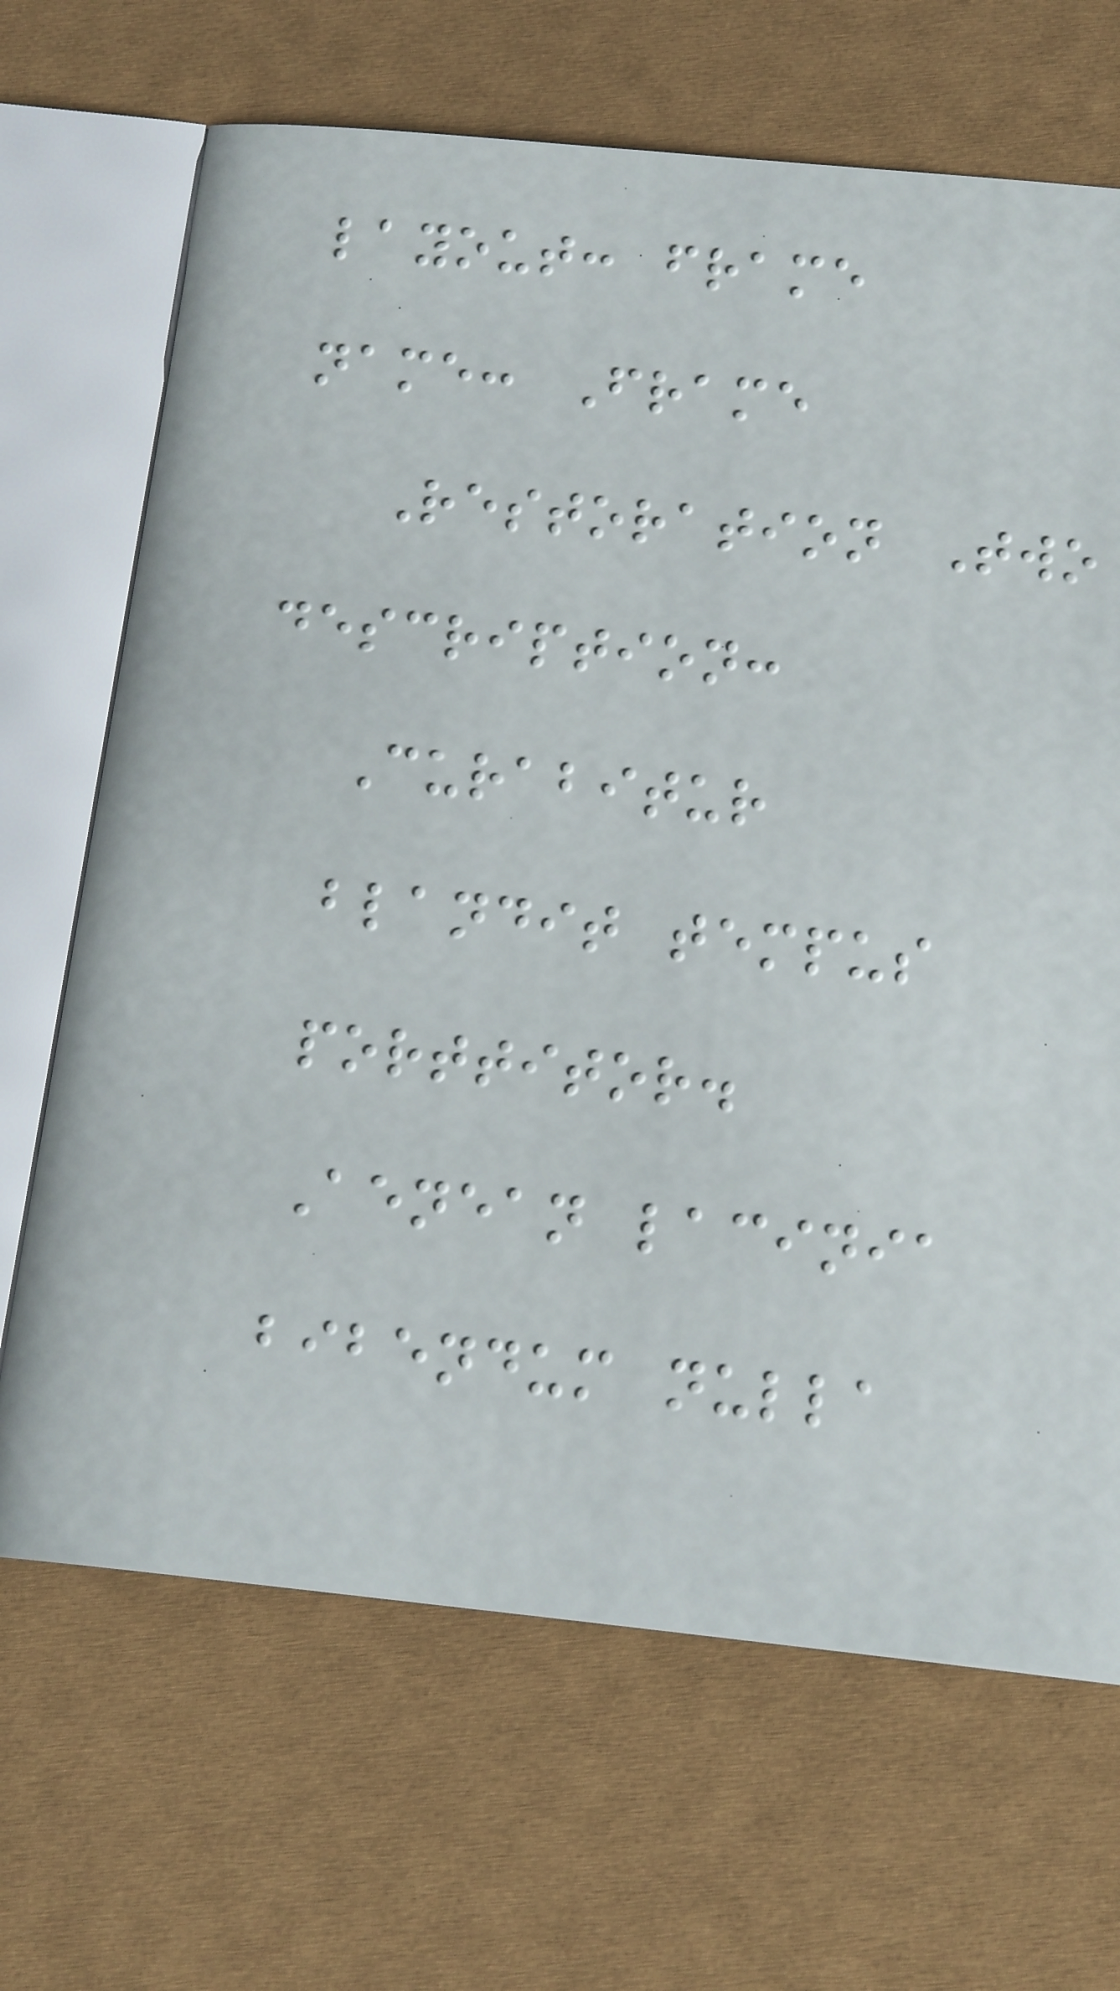layout: frame
name: Frame
Restoration Two
description:
Curabitur
blandit tempus
porttitor.
Aenean lacinia
bibendum nulla
